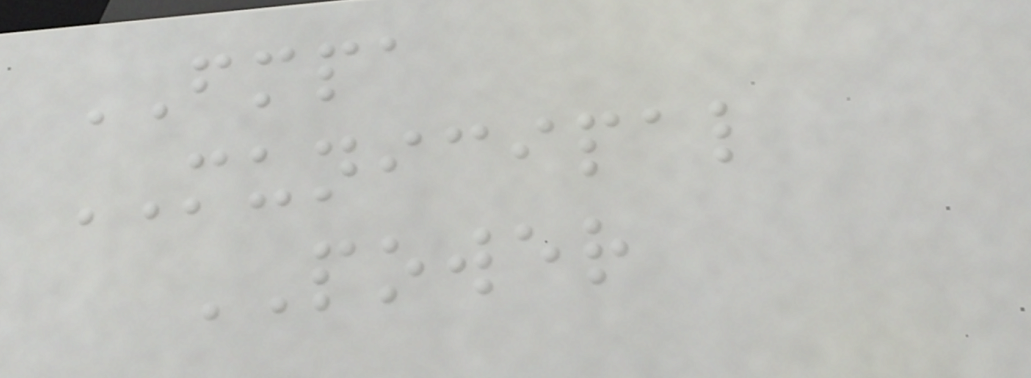FMPA
MUNICIPAL
POWER
